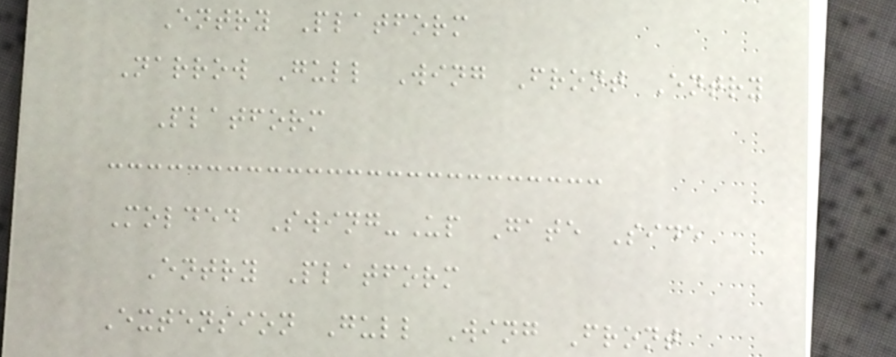Entry Platform
Narrow Gull Wing Front Entry
Platform
Molded Swing-Up Gate Side
Entry Platform
Extension Gull Wing Front
